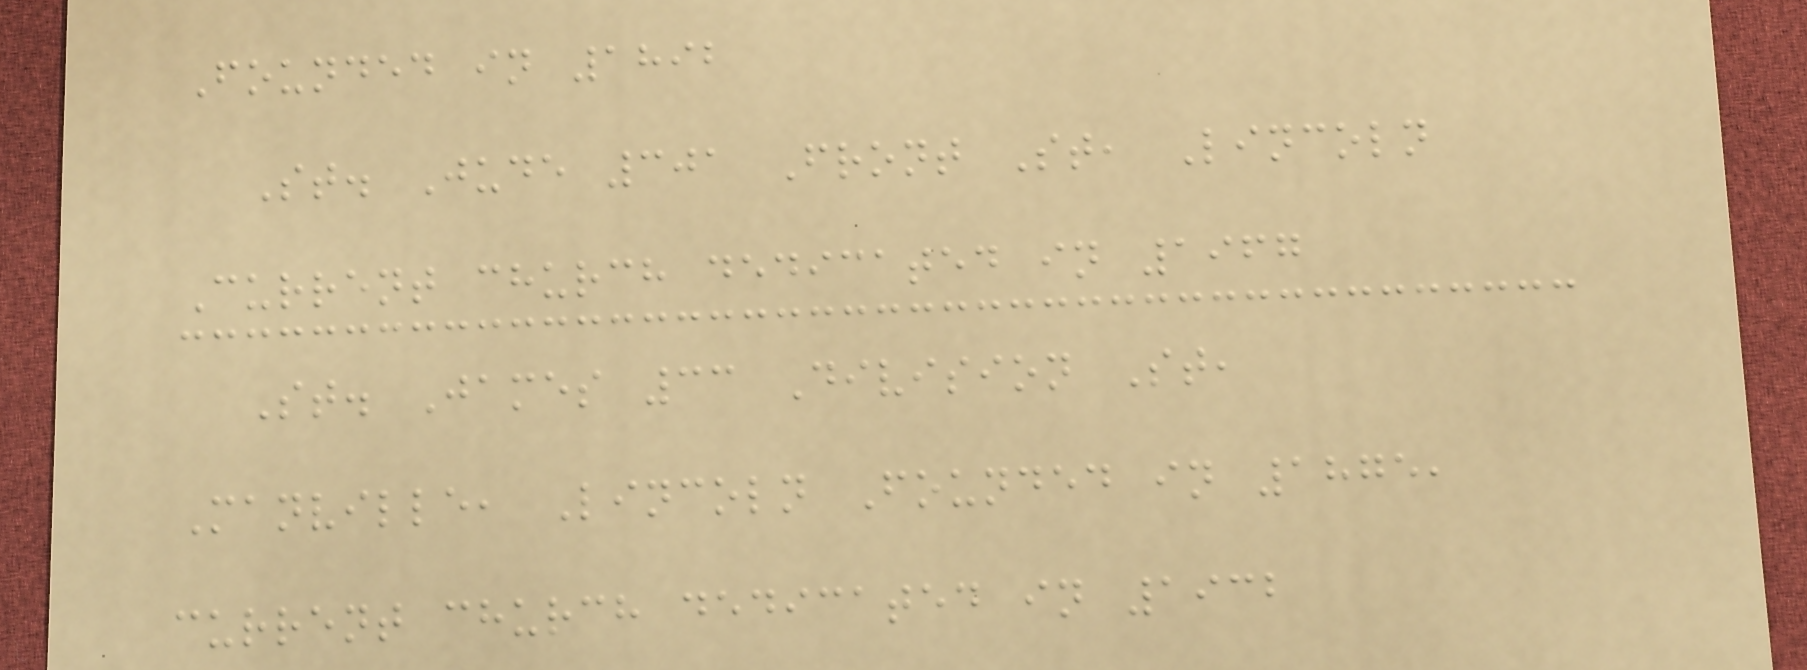Founded in 1892
St. Jude 301 Front St, Lincoln
Current church dedicated in 1967
St. James 33 Division St,
Manville, Lincoln Founded in 1875,
current church dedicated in 1932
